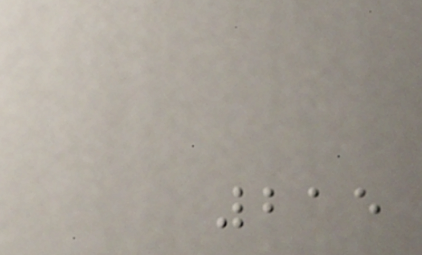215
